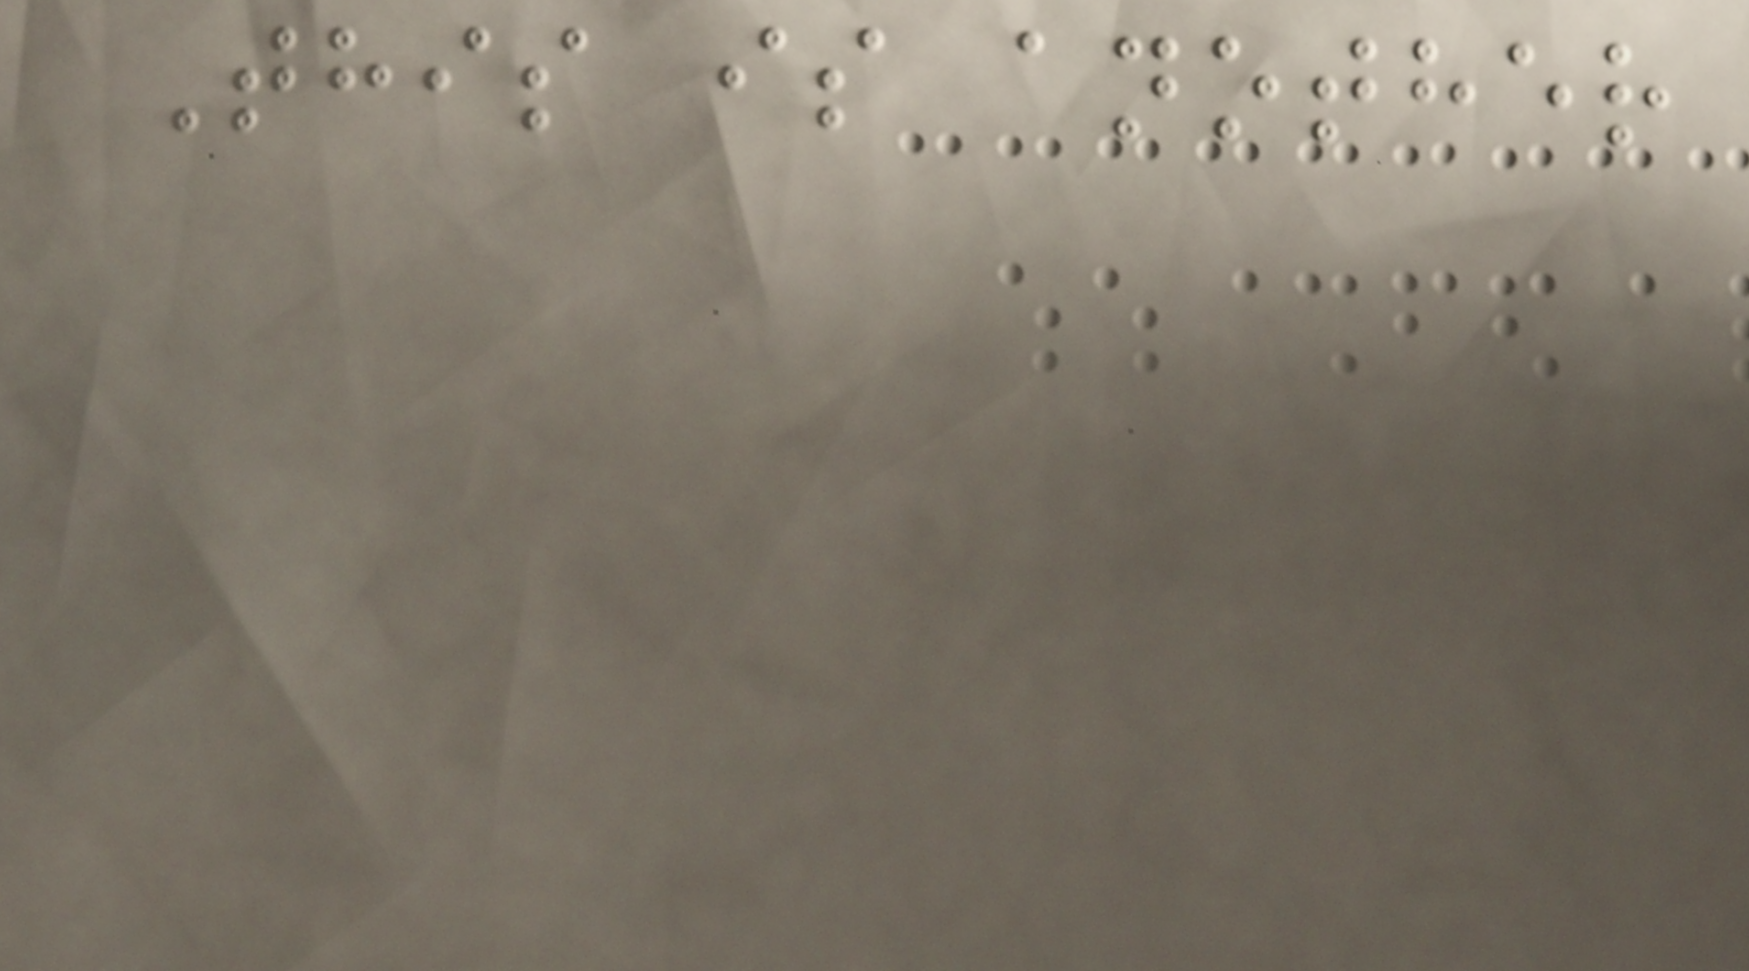This is another
